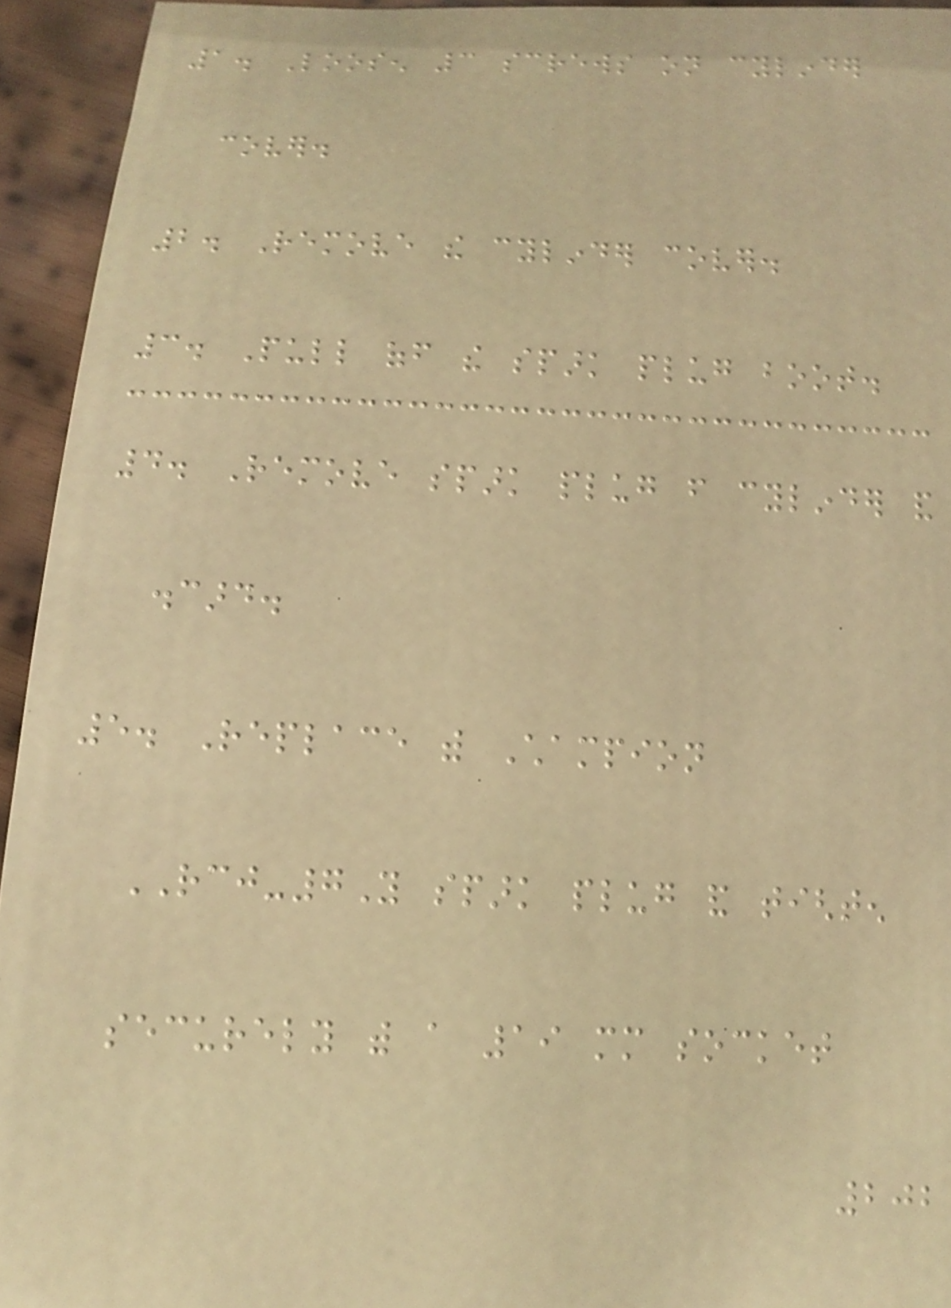1. Loosen 3 screws on cylinder
cover.
2. Remove the cylinder cover.
3. Pull off the spark plug boot.
4. Remove spark plug from cylinder and
discard.
5. Replace with Champion
RCJ-7Y spark plug and tighten
securely with a 19 mm socket
202
